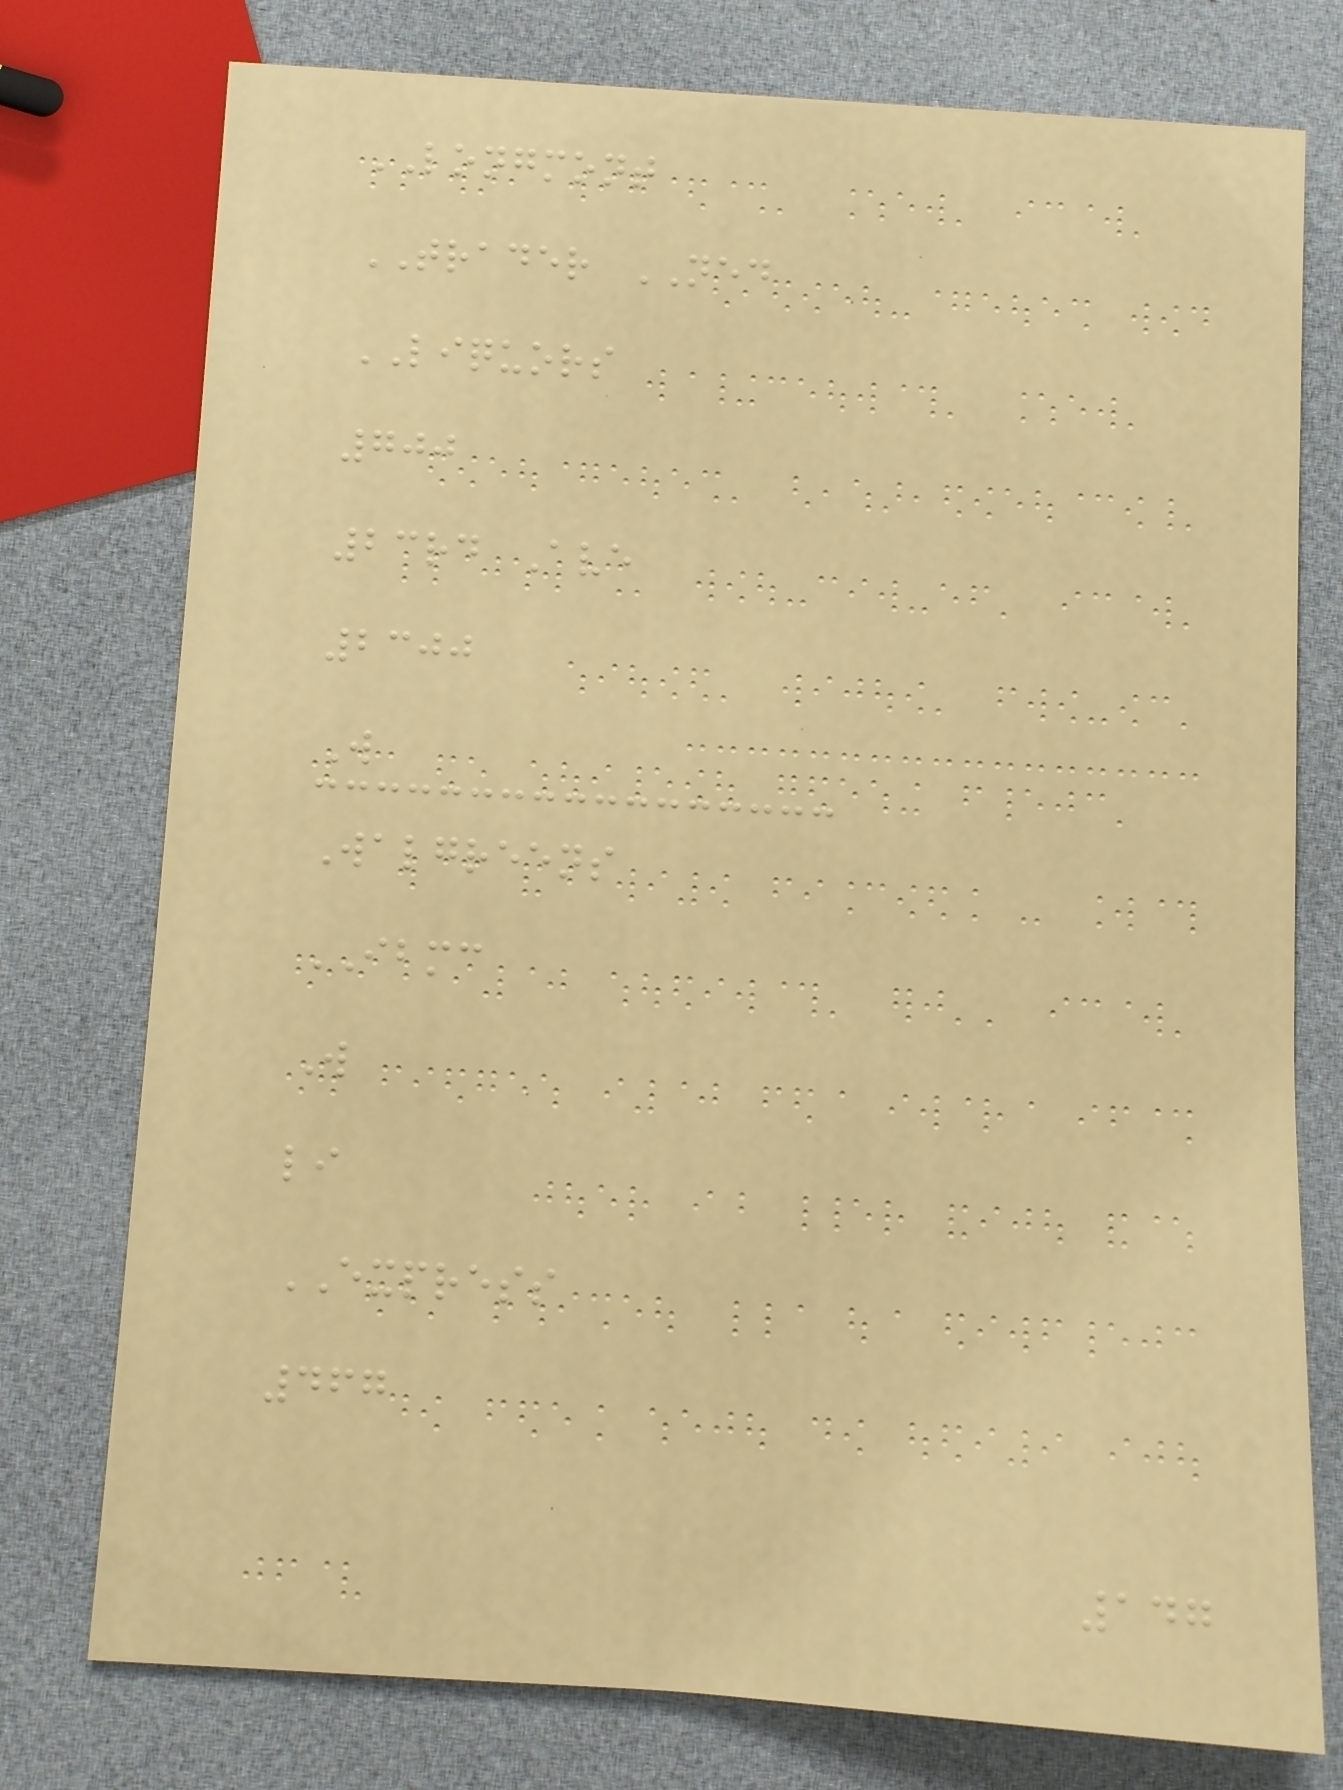LONGMONT
TRADER NED
LIQUORS
700
23rd Ave
2300
W
Walgreens
IBMC
W
li
EXPRESS
467
147
